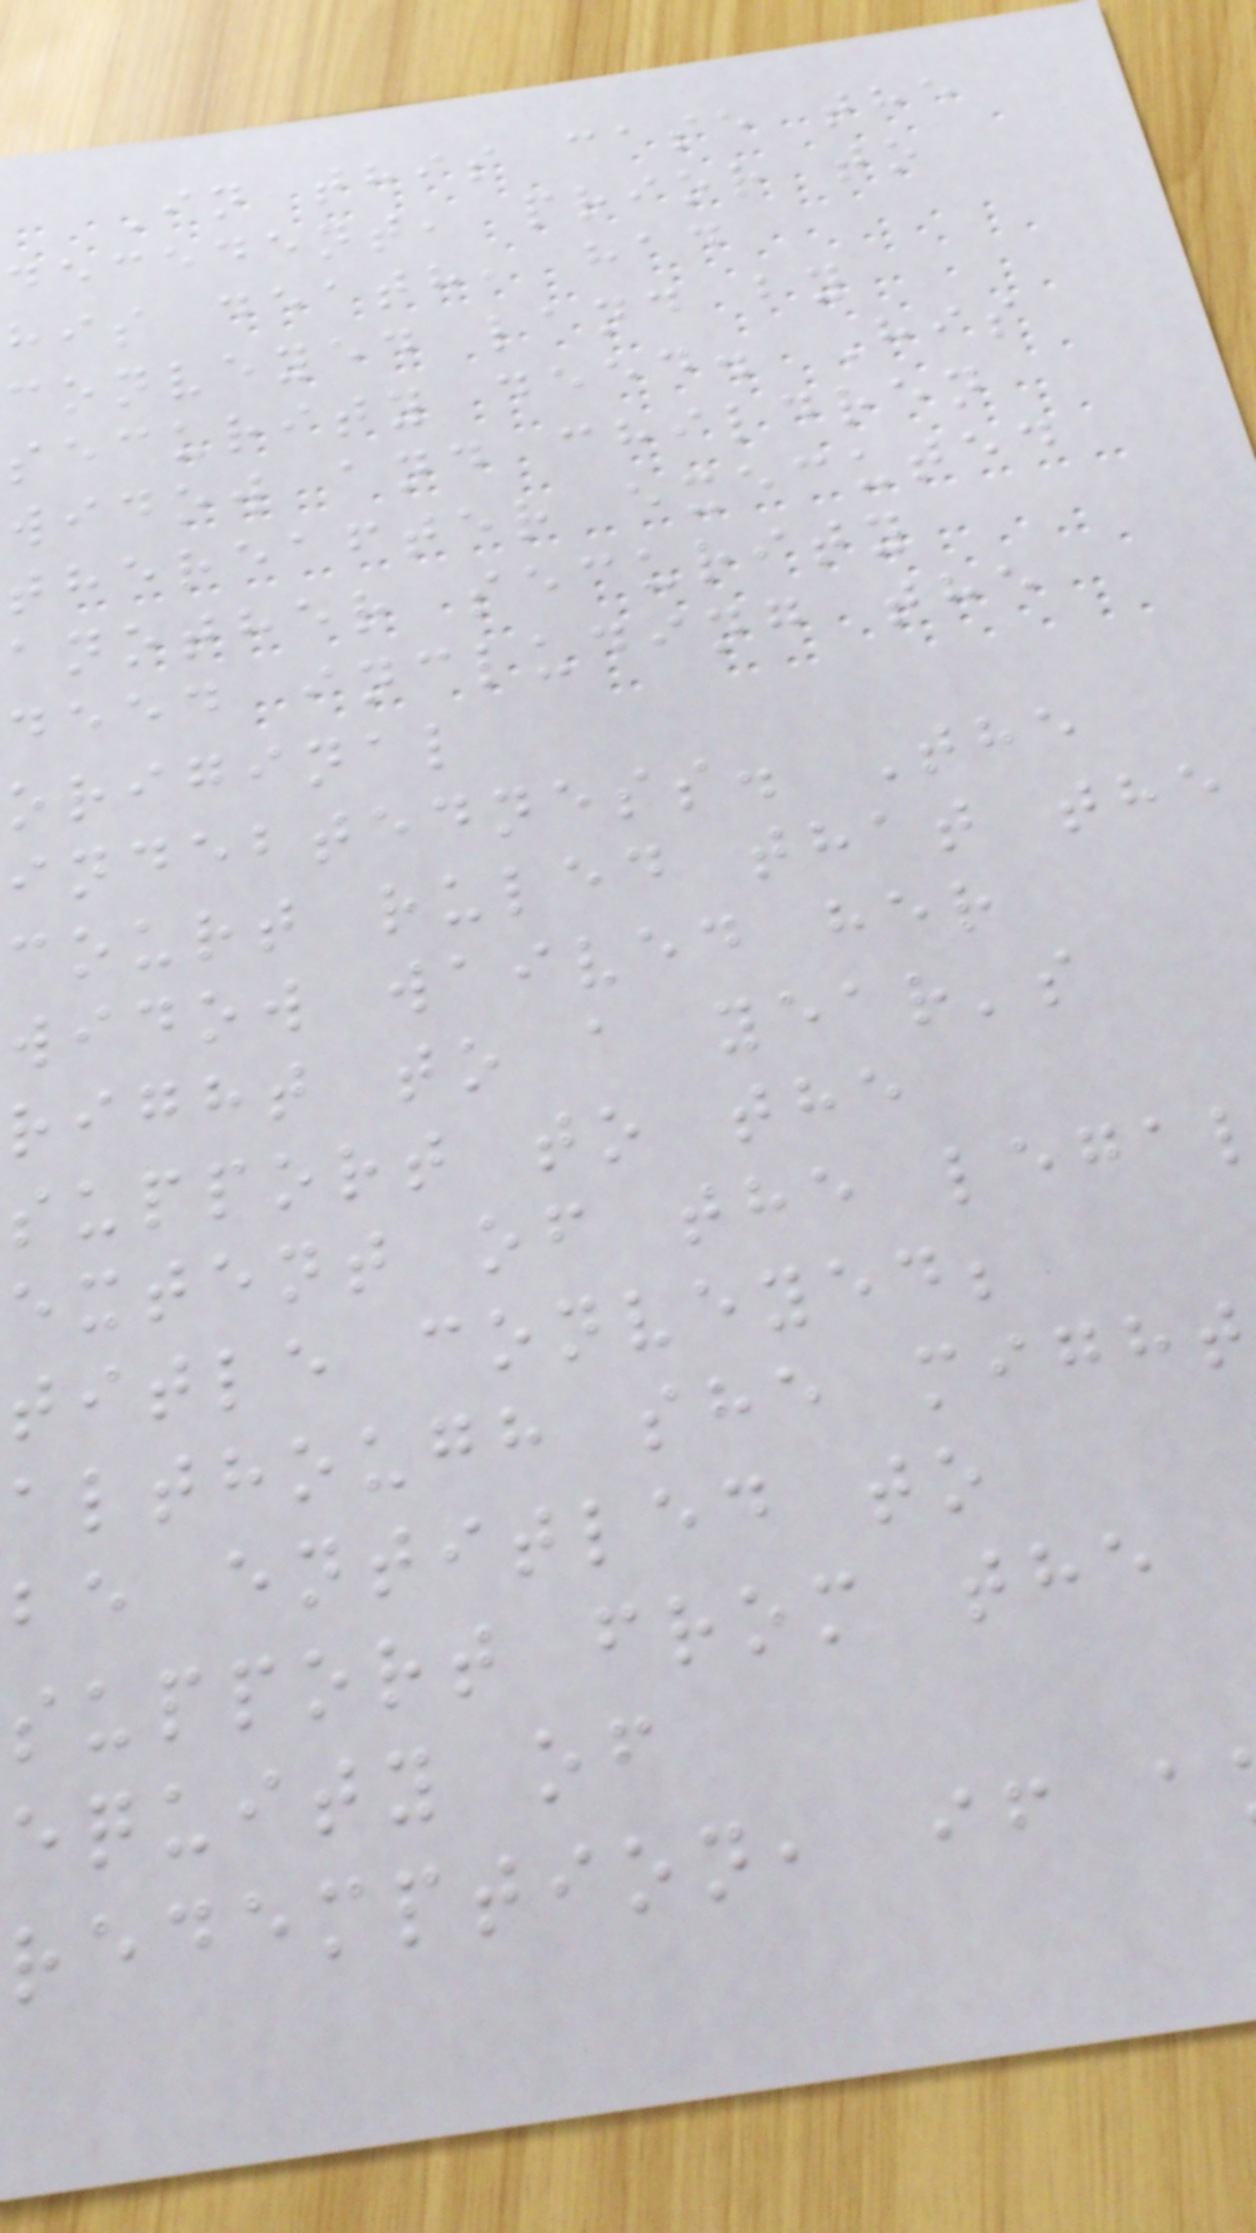In this case the
decedent, prior to
his death, had
conveyed land by
security deed. His
widow and children
thereafter executed
another security
deed including the
original
indebtedness. The
court ruled that the
widow waived her
right to a year's
support to the
extent of the lega
title conveyed;
although she might
be entitled to
support from the
equity of
redemption, if a
